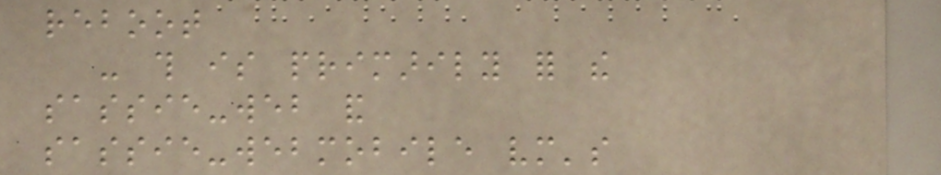reboot
- this is primarily for the
sassie-web and
sassie-webmobile vm's
